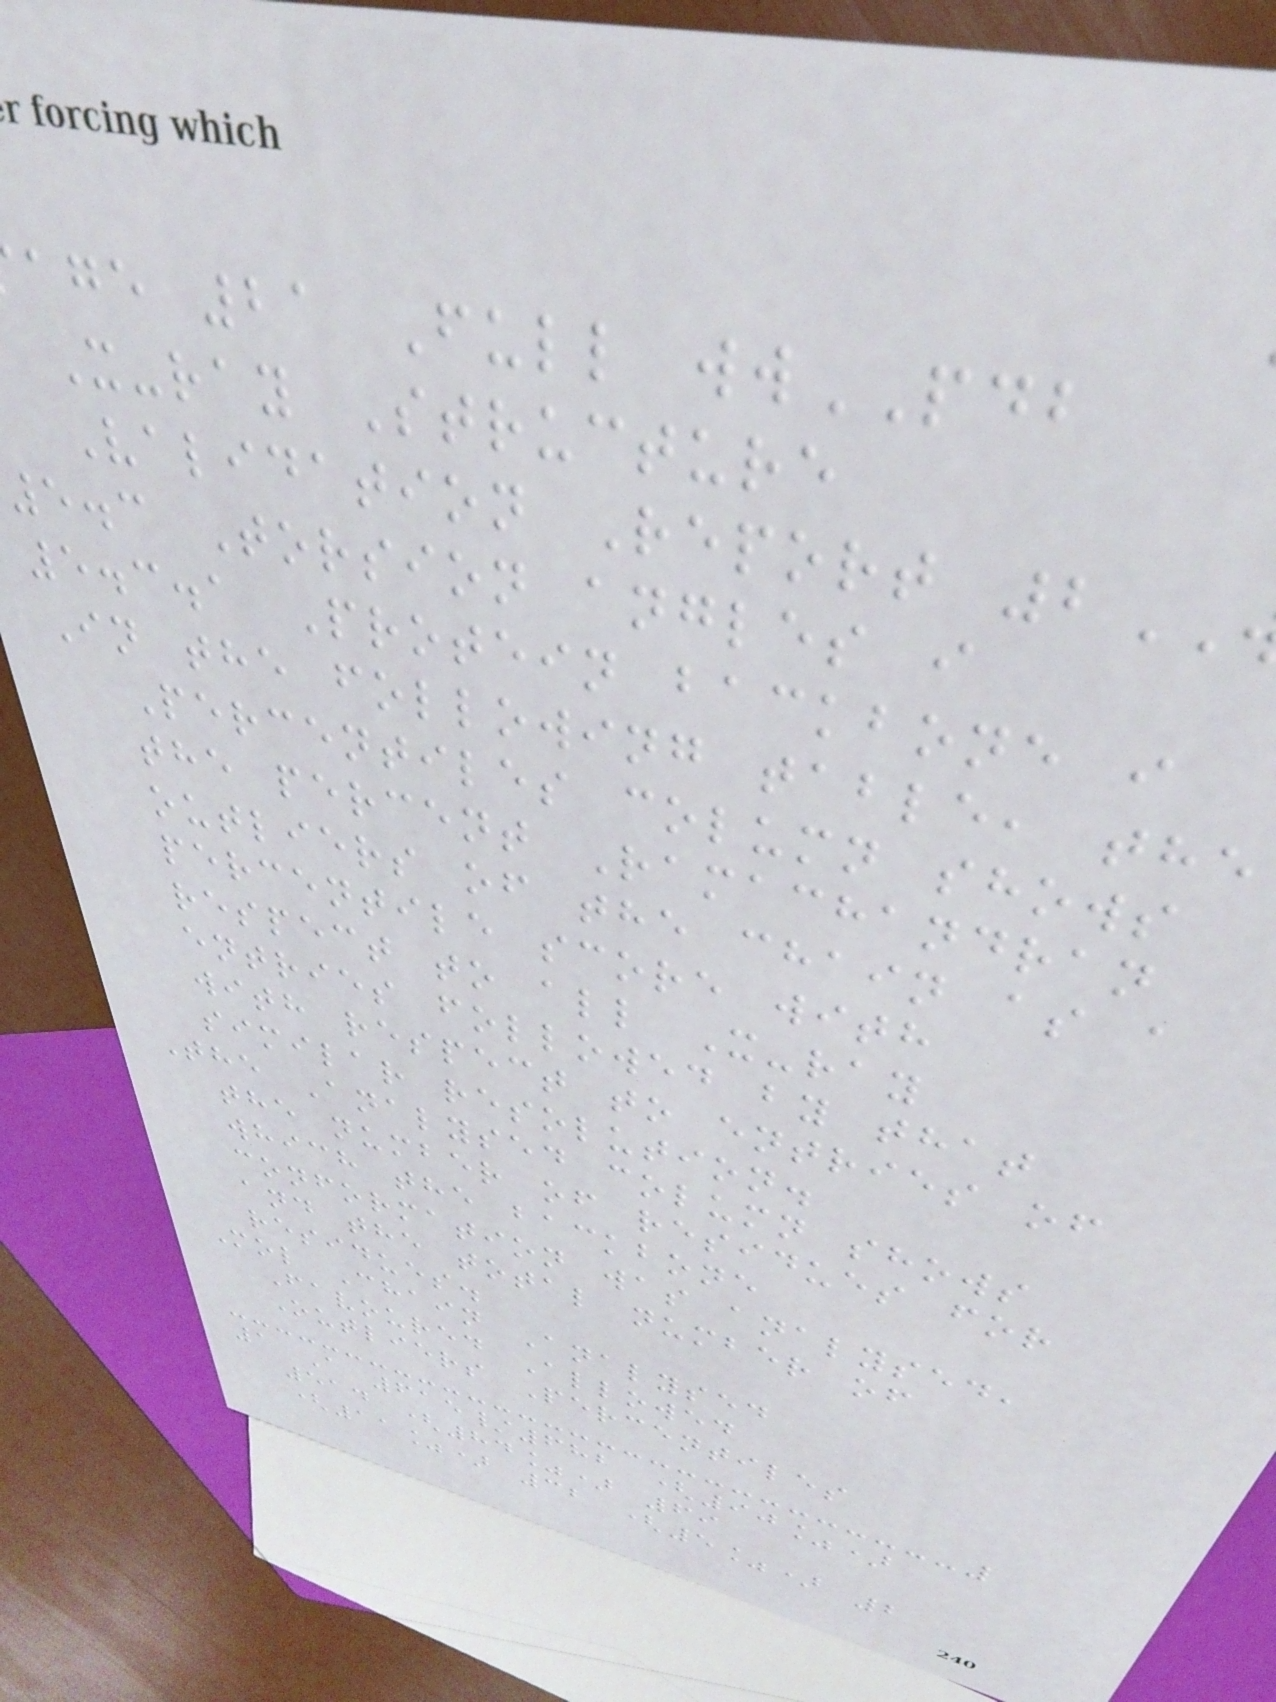age 21 Full wwPDB
X-ray Structure
Validation Report 2
5.3 Torsion angles i
5.3.1 Protein backbone i
In the following table, the
Percentiles column shows
the percent Ramachandran
outliers of the chain as a
percentile score with
respect to all X-ray
entries followed by that
with respect to entries of
similar resolution.
The Analysed column shows
the number of residues for
which the backbone
conformation was analysed,
and the total number of
residues.
Mol Chain Analysed
Favoured Allowed
Outliers Percentiles
1 A 615/682 (90%)
514 (84%) 69
(11%) 32 (5%) 2
